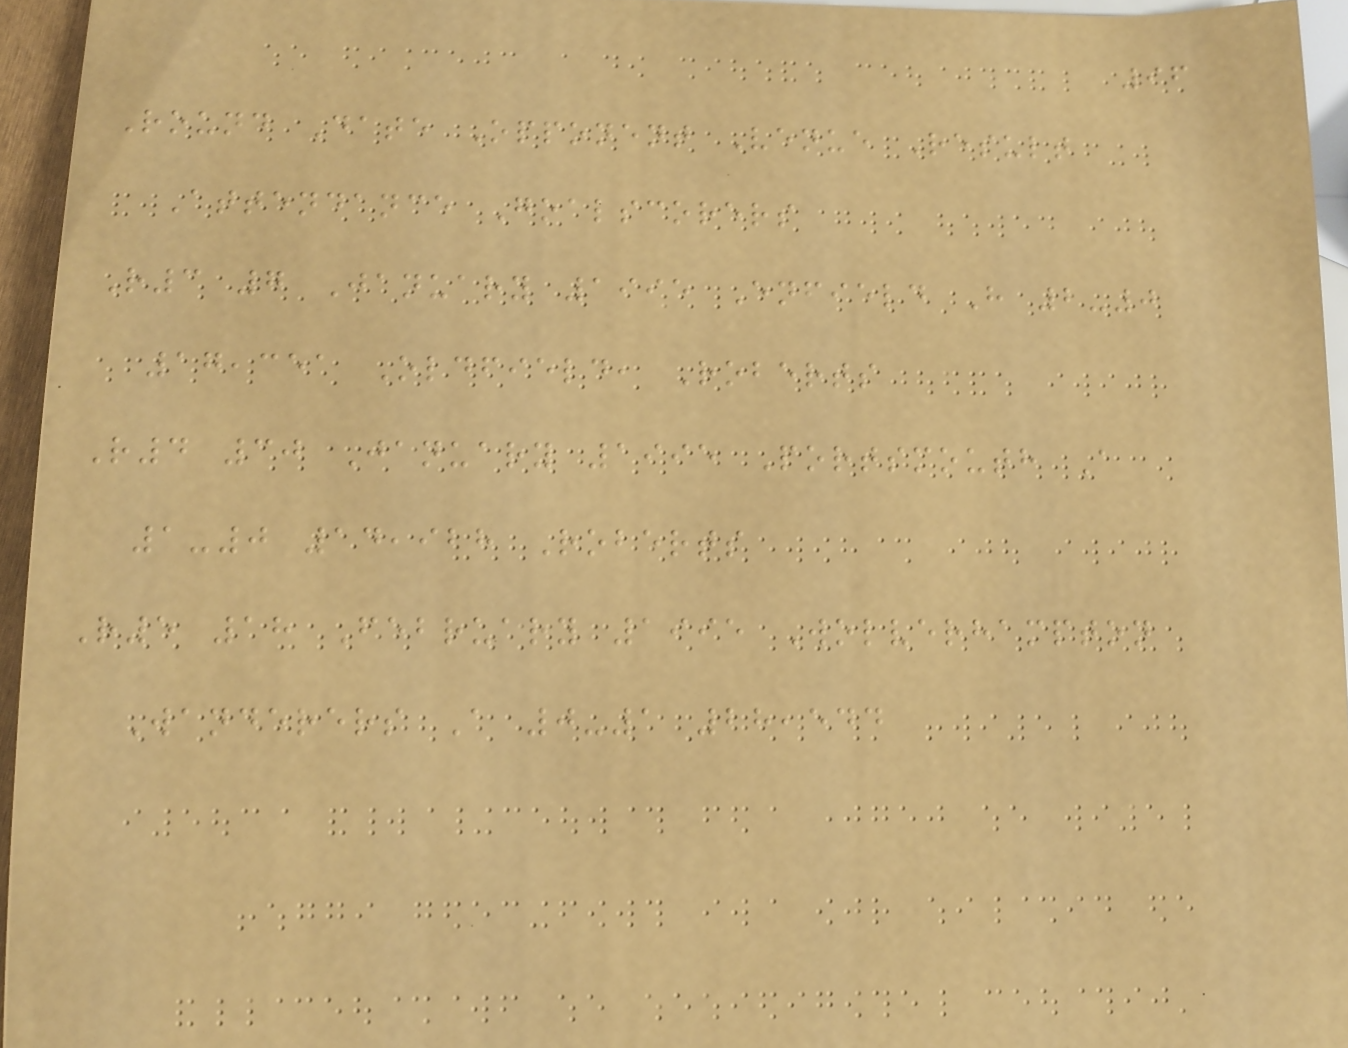96
Round Date Opponent Venue Result
Attendance Goalscorers
R3 7 January 1995 Enfield H 2-0
17,351 Oldfield, Roberts
R4 30 January 1995 Portsmouth A
1-0 14,928 Roberts
R5 18 February 1995 Wolverhampton
Wanderers A 0-1 28,544
